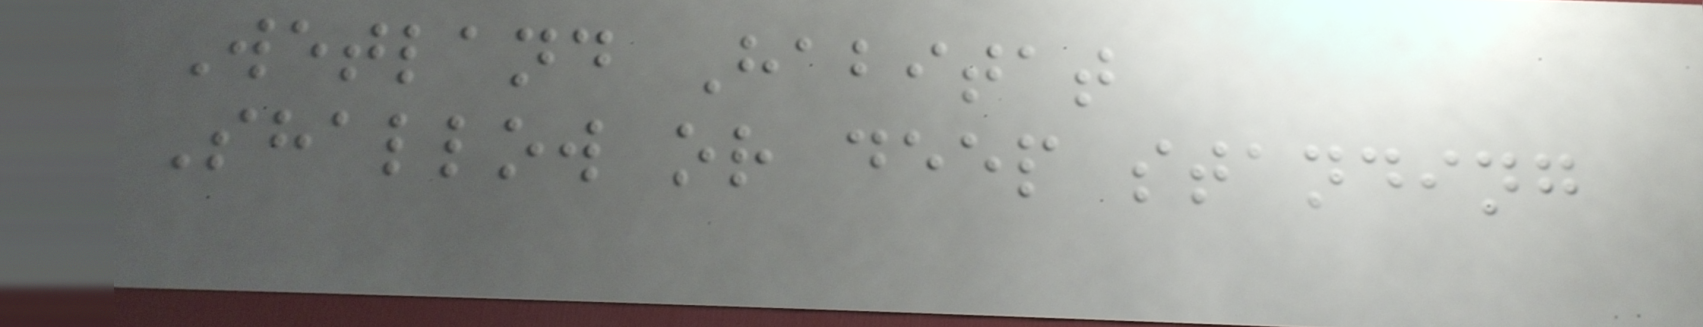Wetland Habitat
Shallow or deep standing
